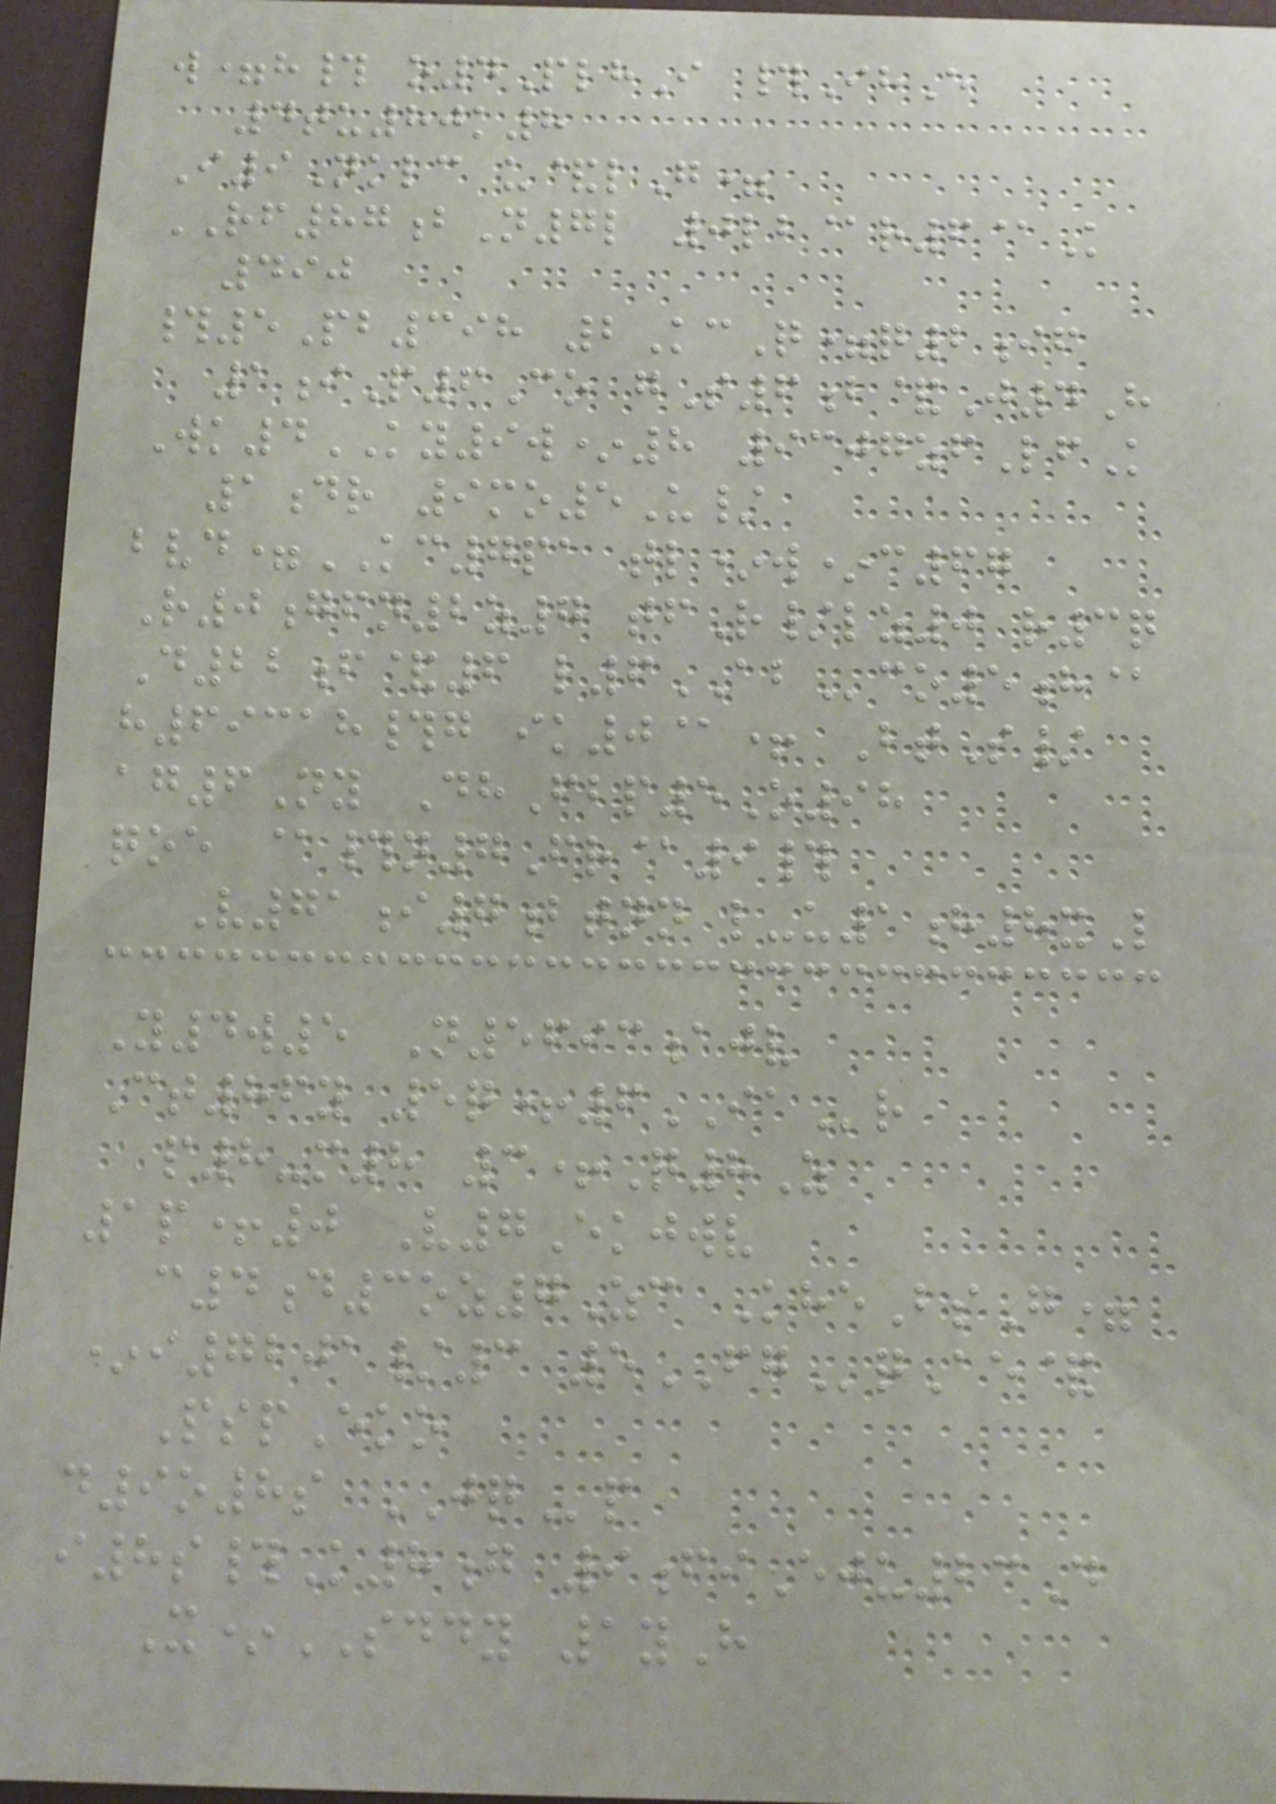w=h# o4PlhI #IhE
4tu80k8
I9Nklc u&lG=
RF87bN7l 0lb@r6@K
490
#5Pb398 2KcQ=q2if
1iP6Co gS6b&J4H
Wk4KY9w*8 9307zfLfK
1dr 9mo5U/
bvd=KC7pa tl*w*c67
R0gfn2z7 tfR/lz0 r3q
D22f&6 l6ABco5h@
h69318#g ik0@+ BtS/
ag6Ny DhFbp5O98
qoe @#n7Fr@9#
V71i7btnn l-u1h8xL
Y4w5 N5693ajv
Ct86y 5q+6IAr
p8-m8 3+Q8Z
1p+0 V7Ekjwv
c4d3oz7Zc KheBsG=
*i7201/3 5FGqAe&
PspEko
d9o8s JQp
i8s#K8g 9fiEju23D
X*SDDY 1yH
